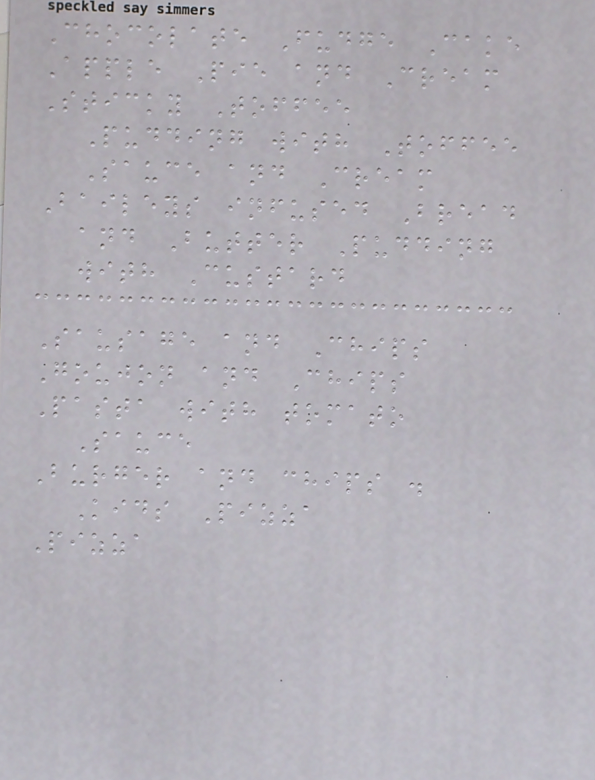Chocolate Fudge Cake
Apple Pie and Cream
Sticky Toffee
Pudding with Toffee
Sauce and Cream
Baileys infused Bread
and Butter Pudding
with Custard
Sausage and Chips
Goujon and Chips
Pasta with tomato
Sauce
Burger and chips .
Kids Pizza
Pizza
